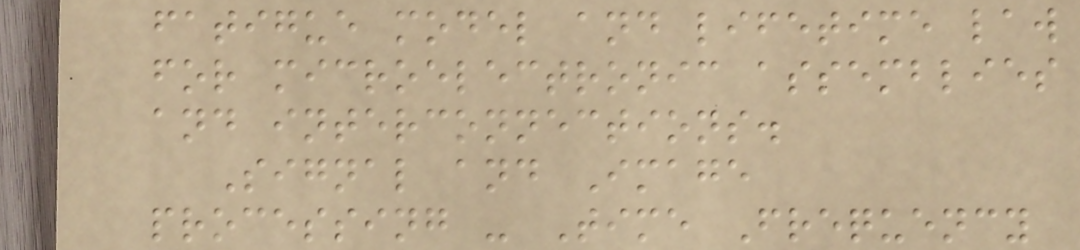fatigue model and lifetime law
for microelectronic assemblies
and interconnections.
Signal and Image
processing - Time Frequency
